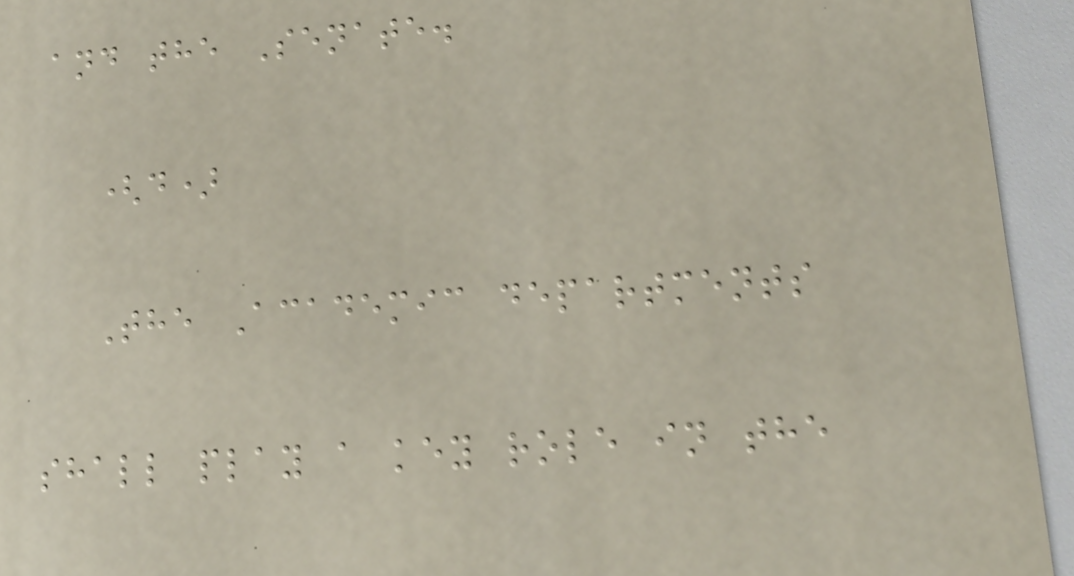and the Senate.
(d)
The Academic departments
shall play a key role in the
